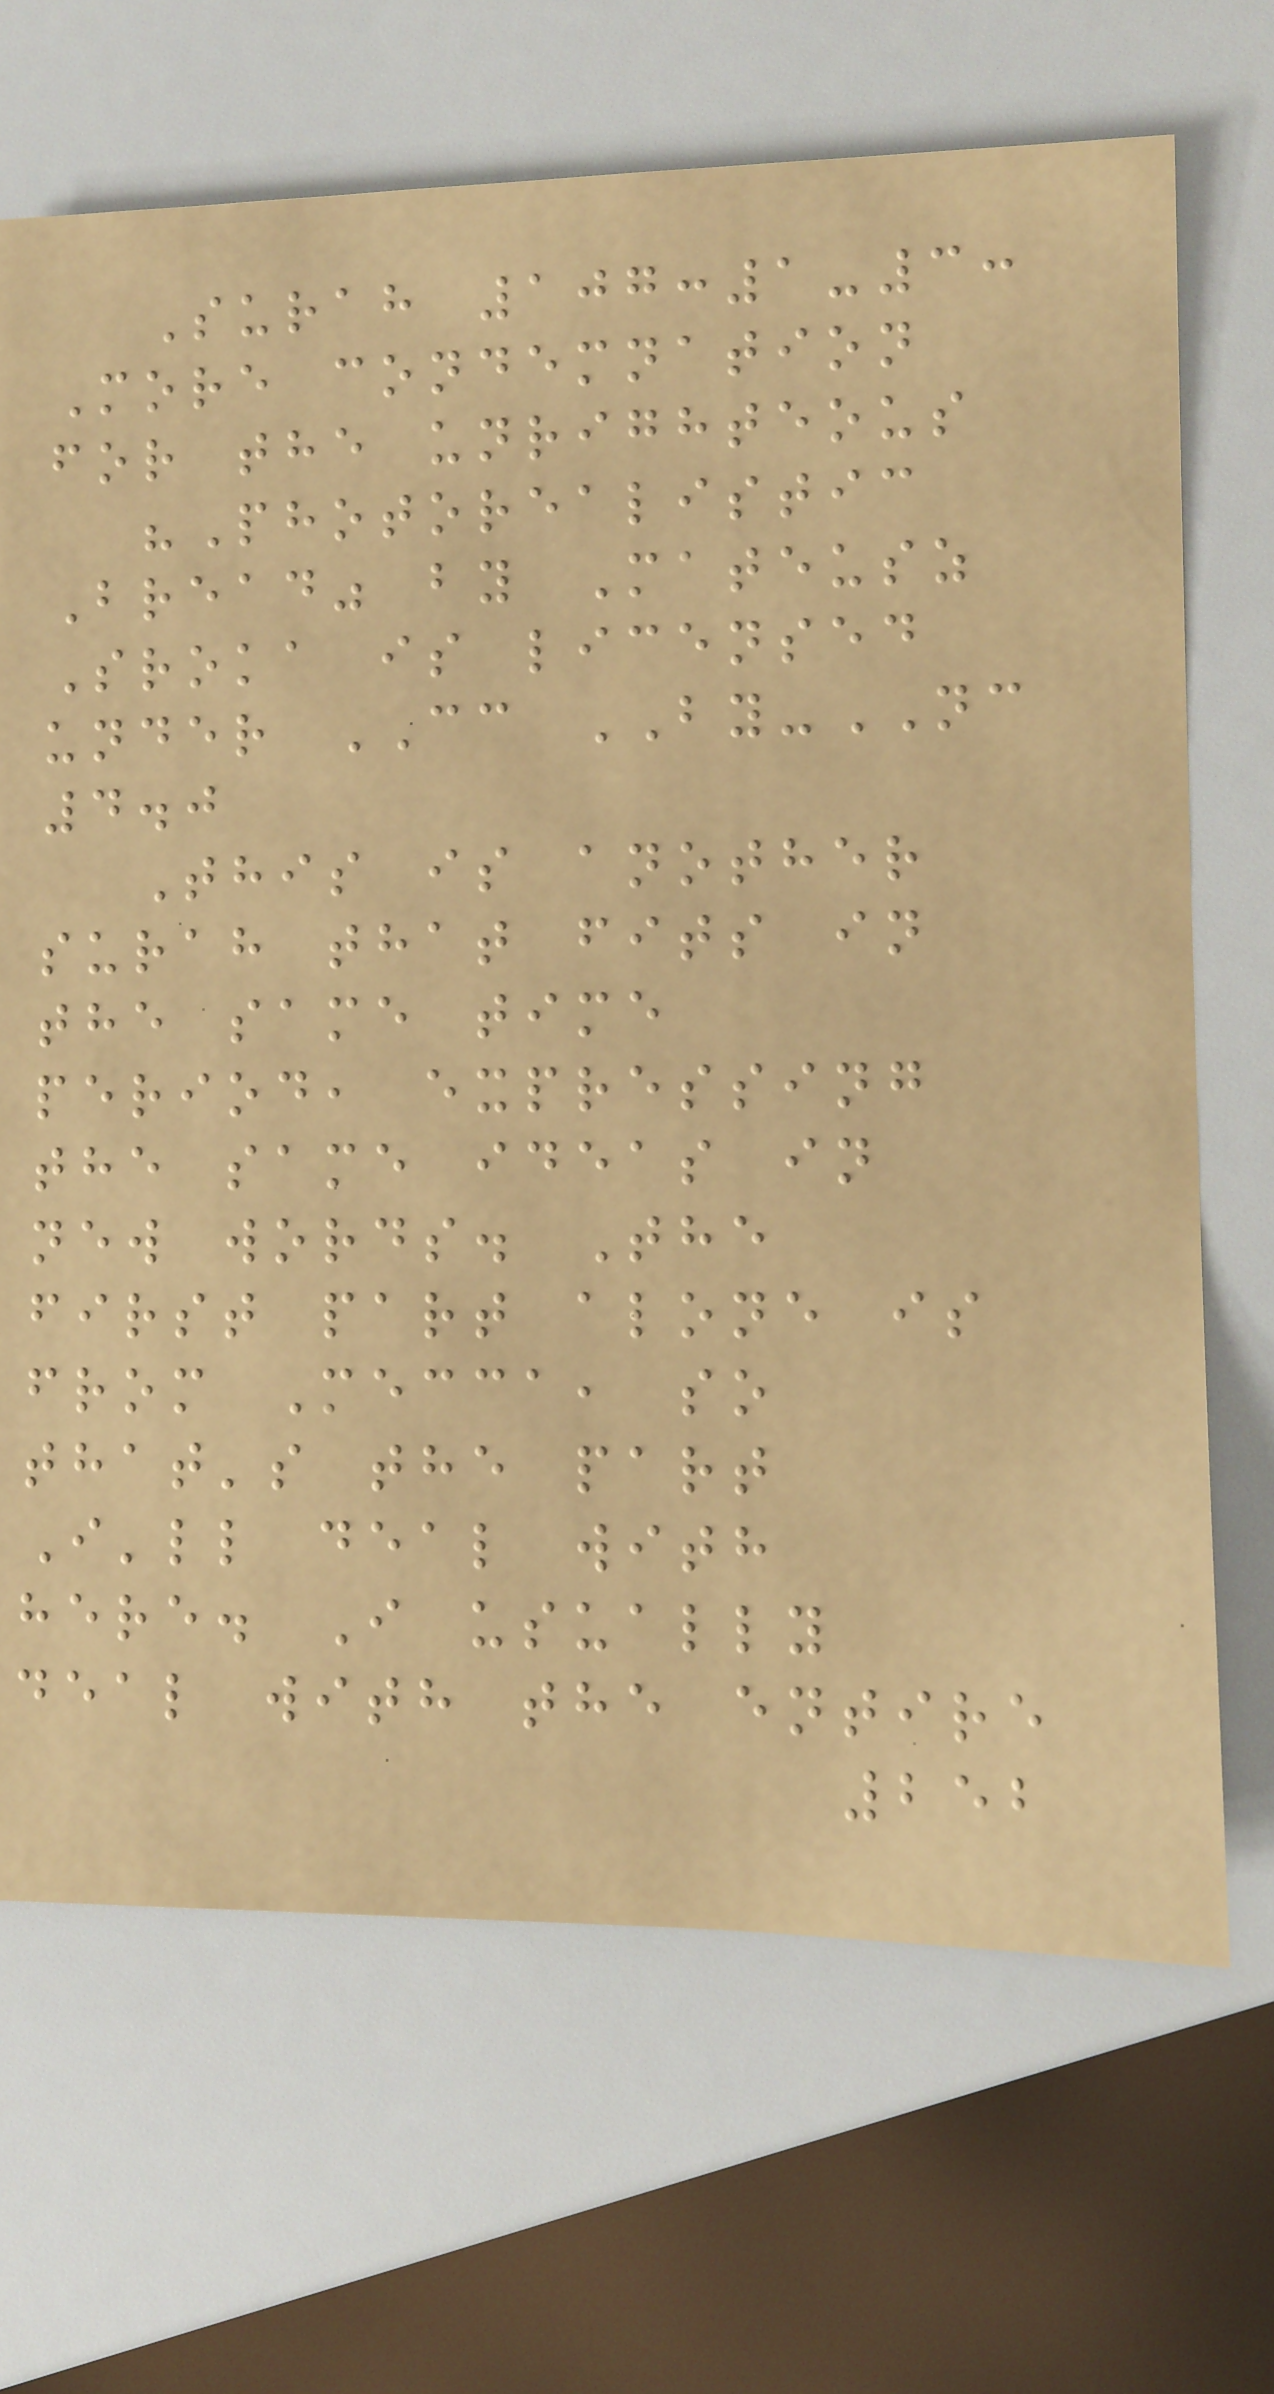Surah 107:1-3:
More condemnation
for the unrighteous
"Photorealistic
Bread" by Mateusz
Sroka is licensed
under CC BY-NC
4.0
This is another
surah that fits in
the same time
period, expressing
the same ideas in
new words. The
first part alone is
from Mecca, so
that's the part
I'll deal with
here. I usually
deal with the entire
252
